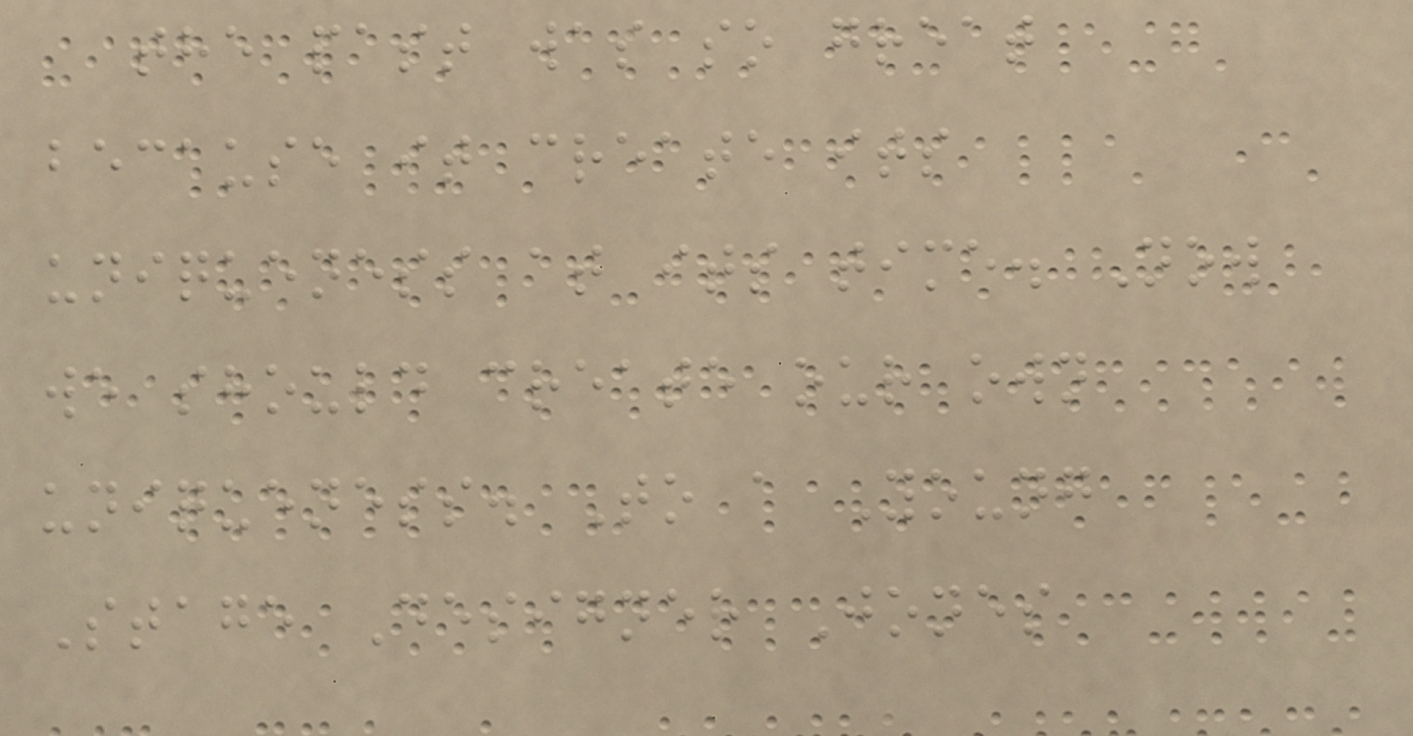the past was so great
because it create its
uniqueness at its time. Now
we should create our own
uniqueness. To a Young
Stage Designer Jones
